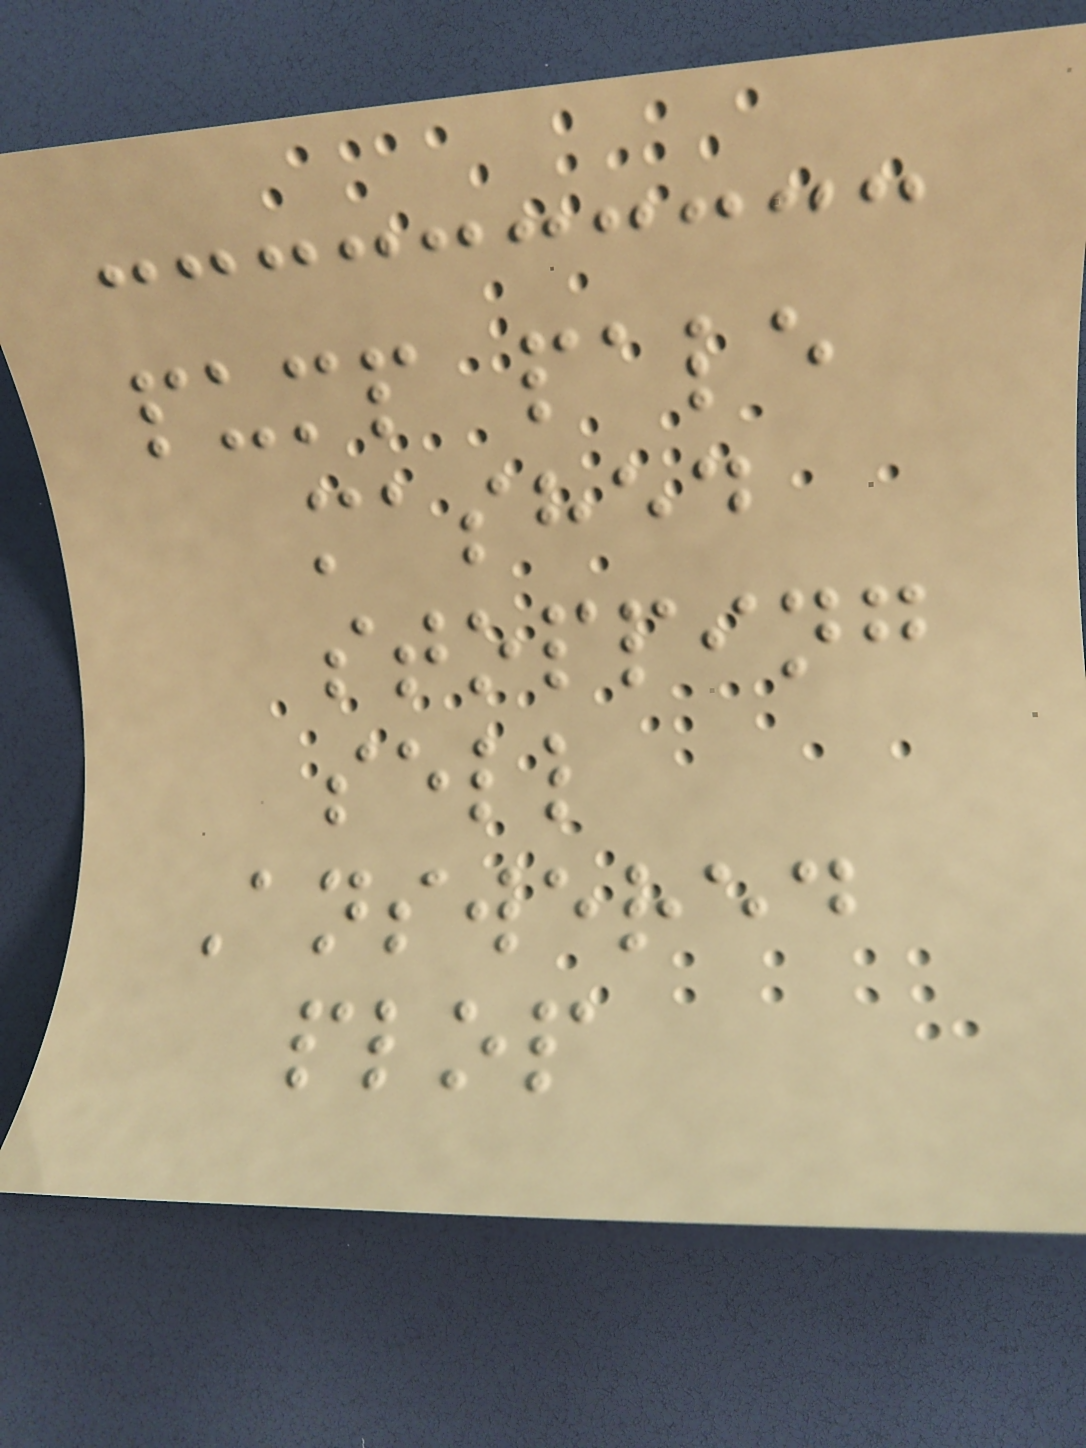pump pale
mashed
stopping
sell
Answered
plop
